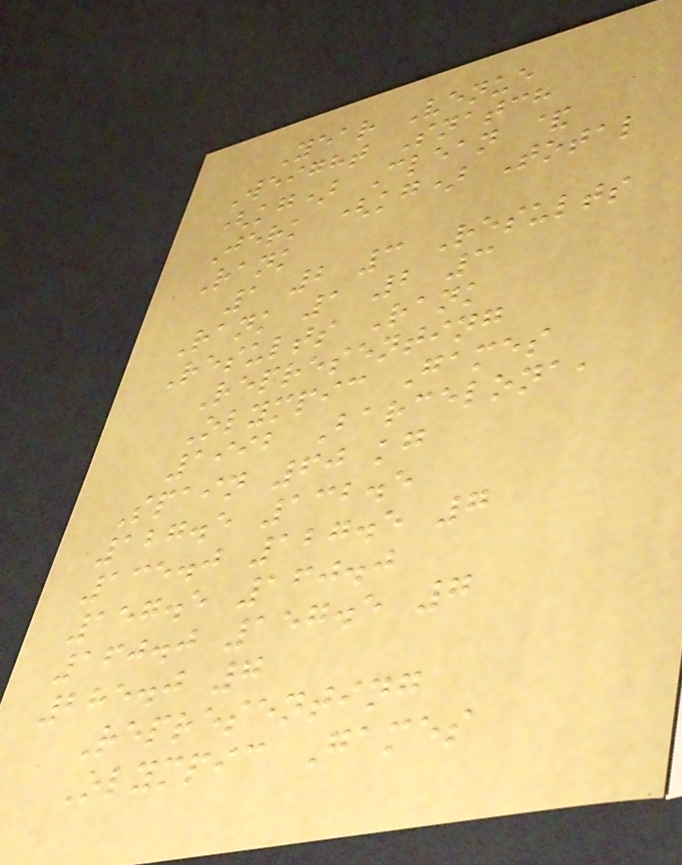Year Venue
Weight Snatch
(kg) Clean &
Jerk (kg) Total
Rank
1 2 3 Results
Rank 1 2 3
Results Rank
Representing
Olympic Games
1992 Barcelona,
Spain 60 kg
127.5 132.5
135.0 127.5 7
157.5 160.0
160.0 157.5 7
285.0 7
Representing
Olympic Games
